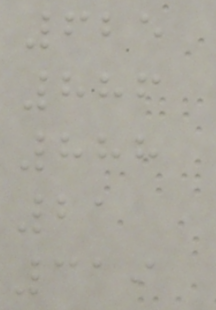625
886
888
21
319
